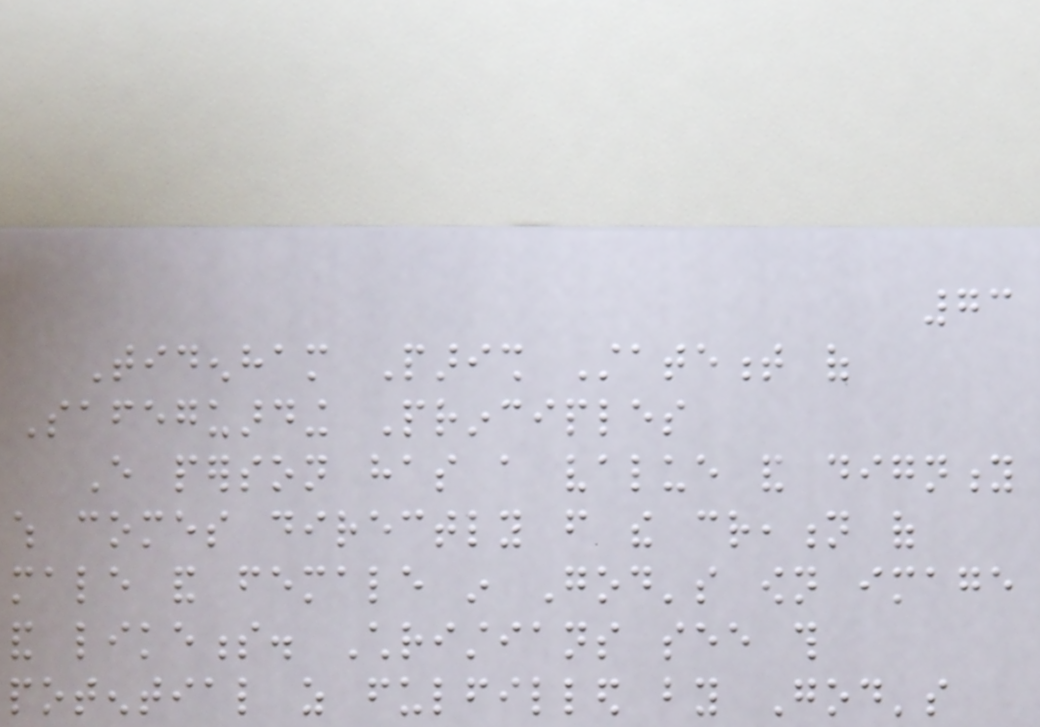73
Tidenham Parish Statement of
Safeguarding Principles
Every person has a value and dignity
which comes directly from the creation of
male and female in God's own image
and likeness. Christians see this
potential as fulfilled by God's
